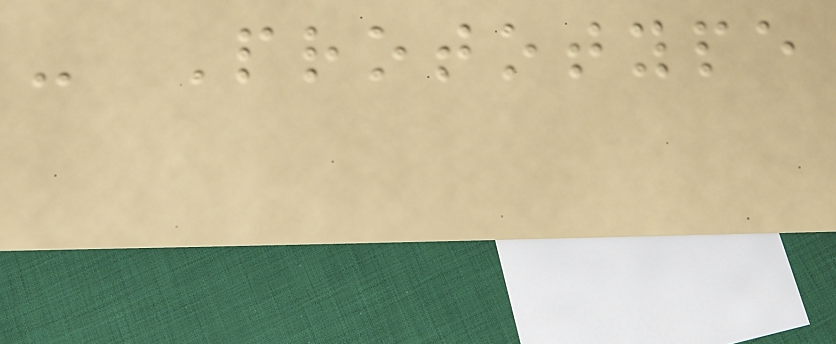- Prototype
